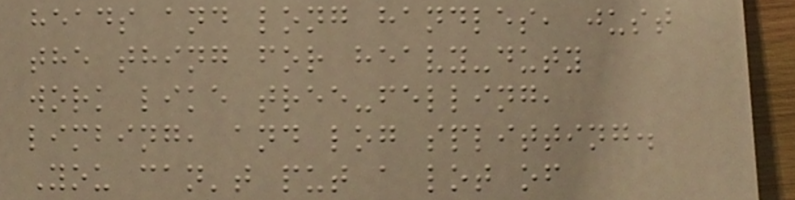heads and long handles, just
the thing for heavy-duty
work like tree-felling,
limbing, and log splitting.
You can't put a lot of
